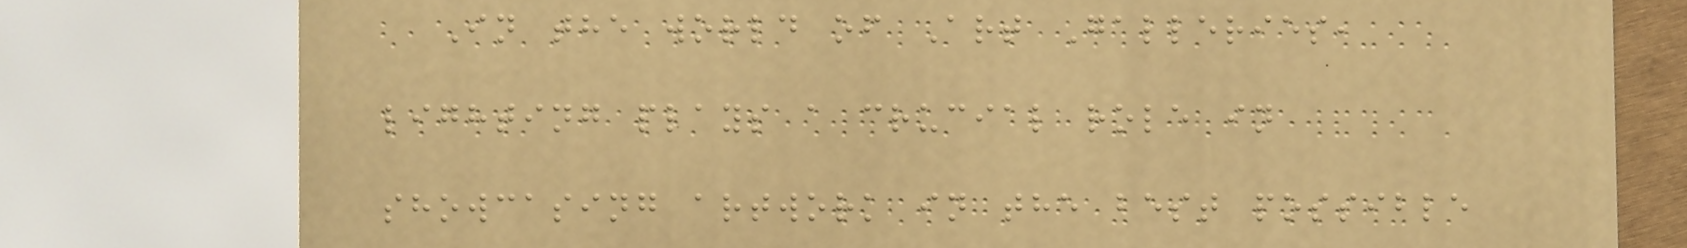In the world of Art Galleries,
lighting plays a crucial role in
showcasing artwork in the best possible
